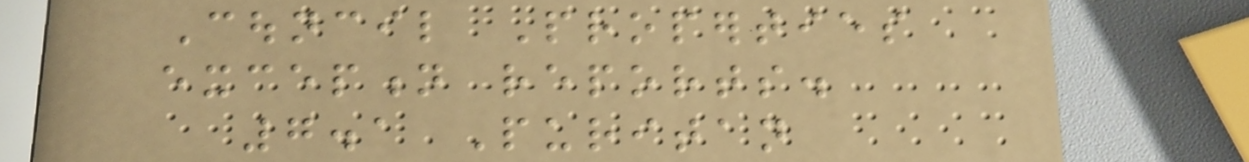Council Properties
exception reports.
7.1 Puritan
